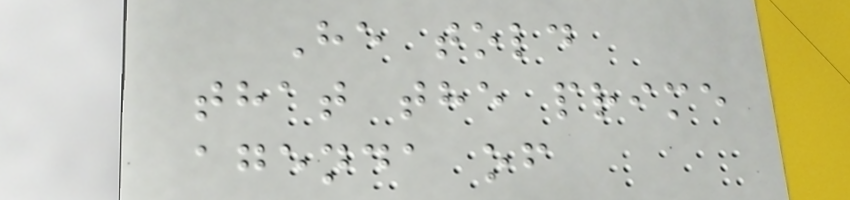He told
that the prime
agenda of
